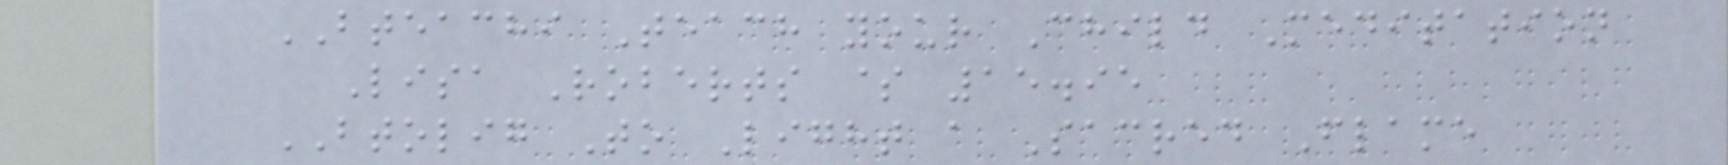BTEACHI Teach your Child Meditation
Lisa Roberts $ 15.95
BTOLIG To Light a Sacred Flame
